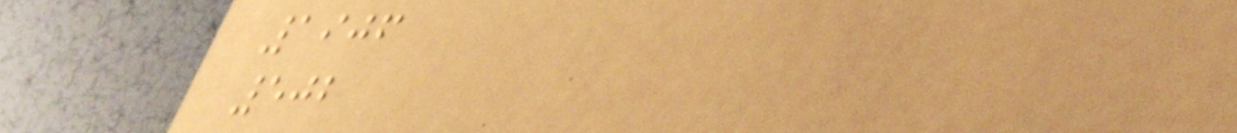1906
502
